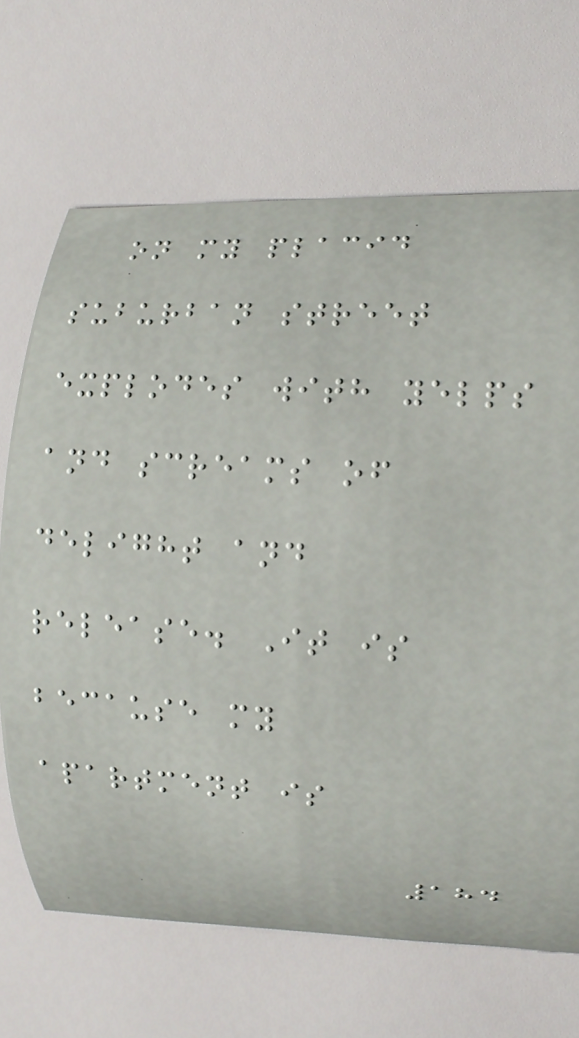on my placid
suburban street
explodes with yelps
and screams of
delight and
release. It is
because my
apartment is
184
